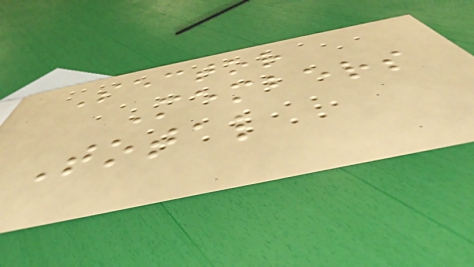Sector
Members
Total
